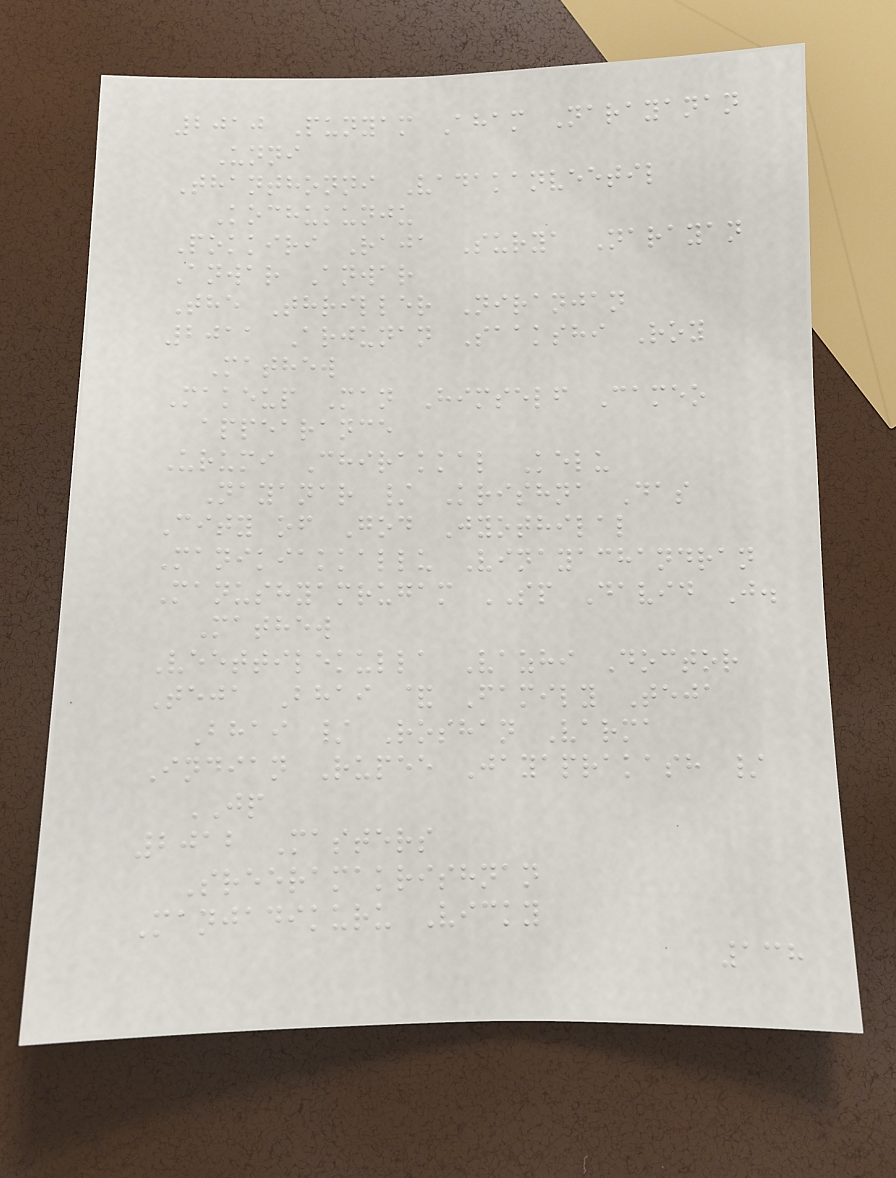2010 Punyam Aham Narayanan
Unni
Thanthonni Vadakanveetil
Kochukunju
Pokkiri Raja Surya Narayan
Anwar Anwar
The Thriller Niranjan
2011 Arjunan Saakshi Roy
Mathew
Makeup Man Himself Cameo
appearance
Urumi Chirakkal Kelu
Nayanar / Krishna Das
City of God Jyothilal
Manikiakkallu Vinayachandran
Manushyamrugam SP David J.
Mathew
Veettilekulla Vazhi Doctor
Teja Bhai & Family Teja
Bhai / Roshan Varma
Indian Rupee Jayaprakash /
JP
2012 Masters
Sreeramakrishnan
Manjadikuru Vicky
138
